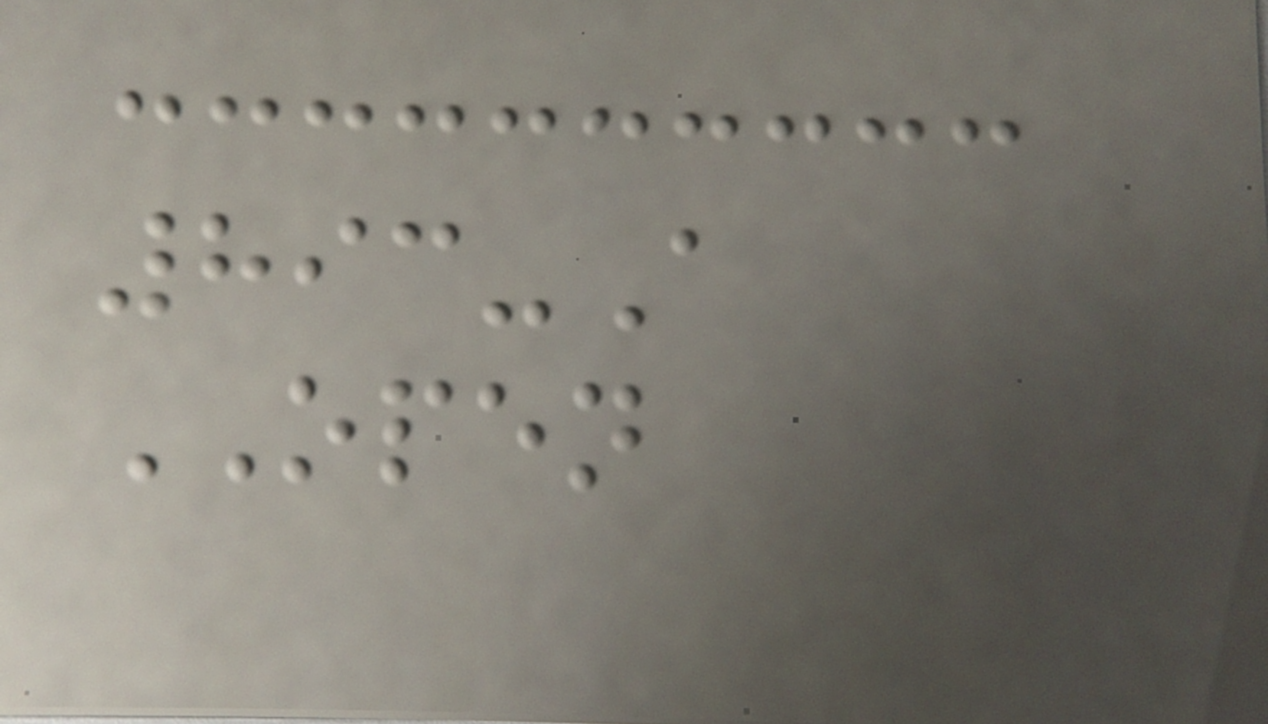893-A
OPEN
